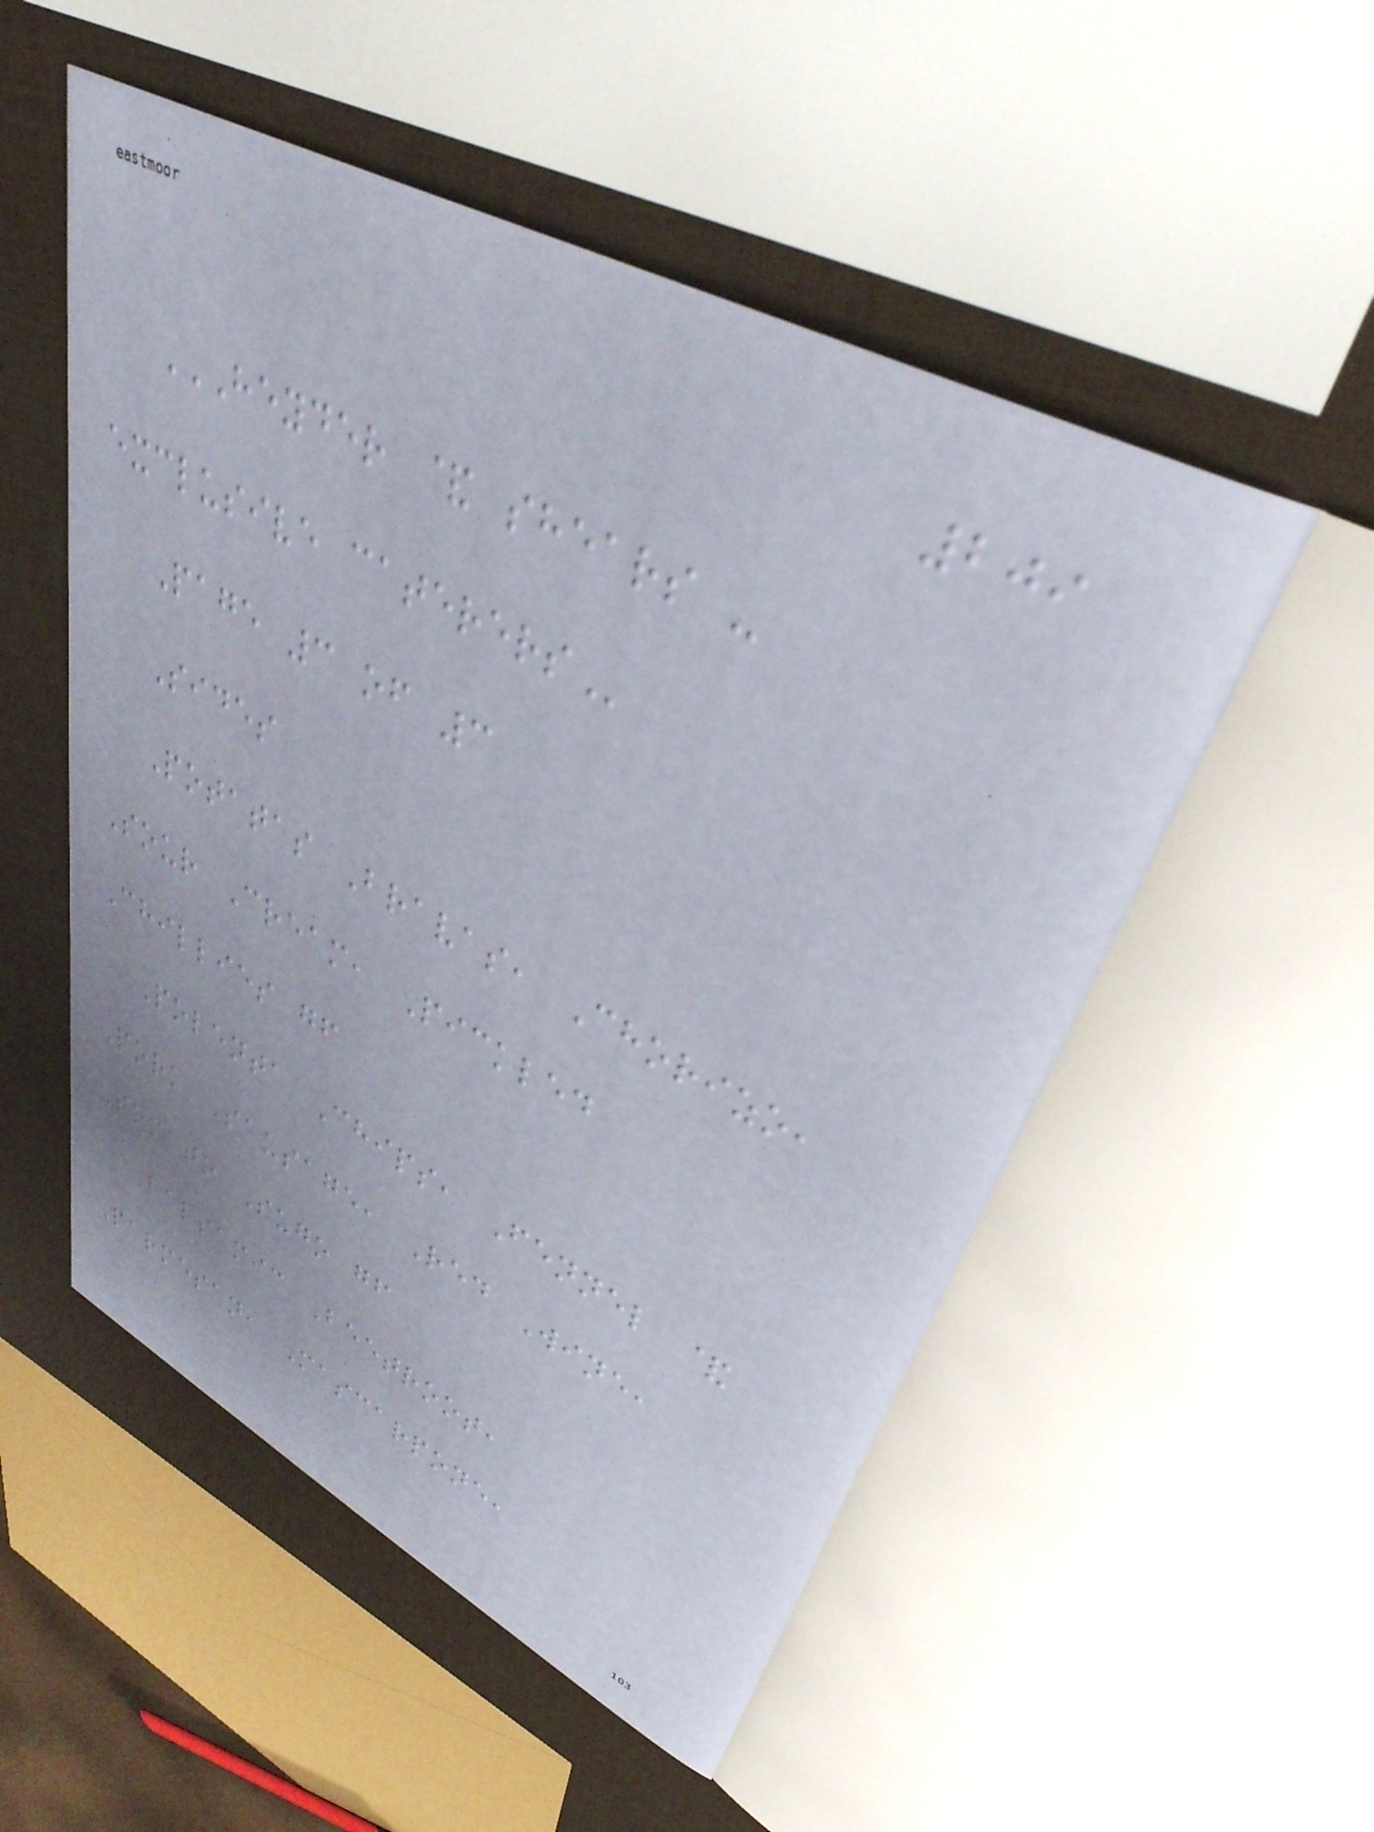209
HEYDER & SHEARS -
EXCLUSIVE CATERERS
Page 3 of 3
Sides
Potatas Bravas, Chorizo,
Sour Cream, Pickled
Chillies gf
Polenta Chips, Fennel &
Pork Sausage, Red Wine,
Tomato Sugo gf
Balsamic Beetroot,
Parmesan, Mascarpone,
